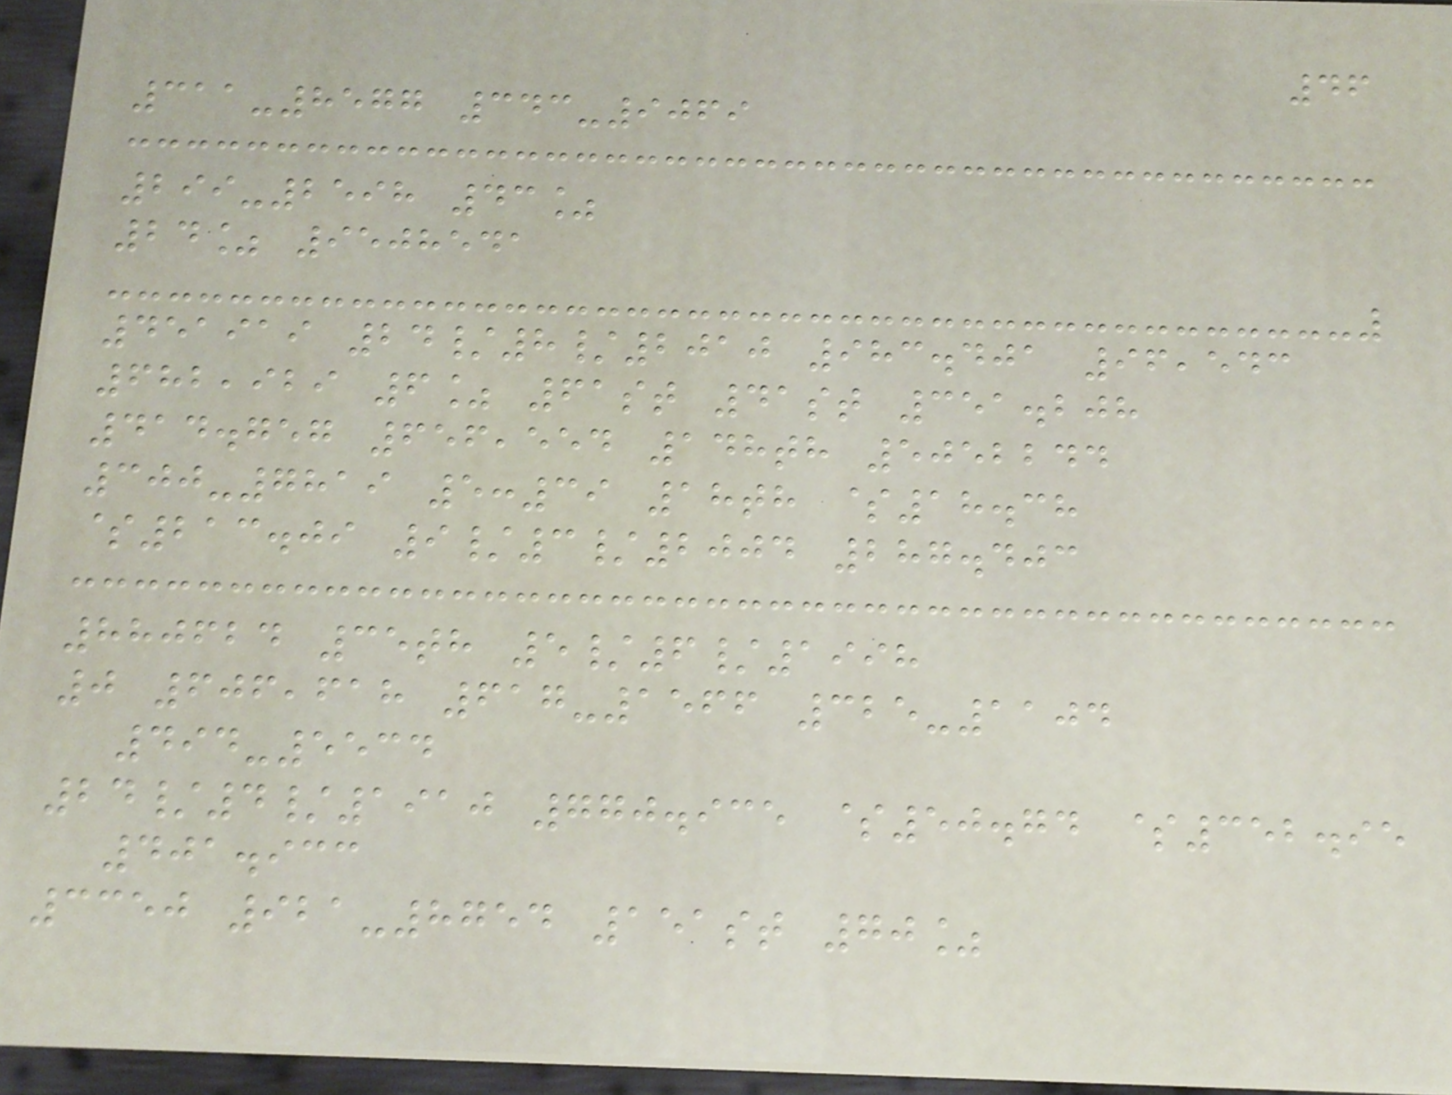46
311-8577 343-9069
299-2598 43%
24% 9508541
451919 24/8/2010 983.401 96,543
682,929 6% 61st 41st 351.208
414.757 656,554 148th 5052244
300-7819 5:39 18th $18.38
$213.09 9/3/2004 287.403
880624 35th 5/6/1998
0 606,618 617-1566 325-1104
494-5534
24/4/1910 770.935 $50.74 $352.95
401.933
3350 921-8754 151st 70%
